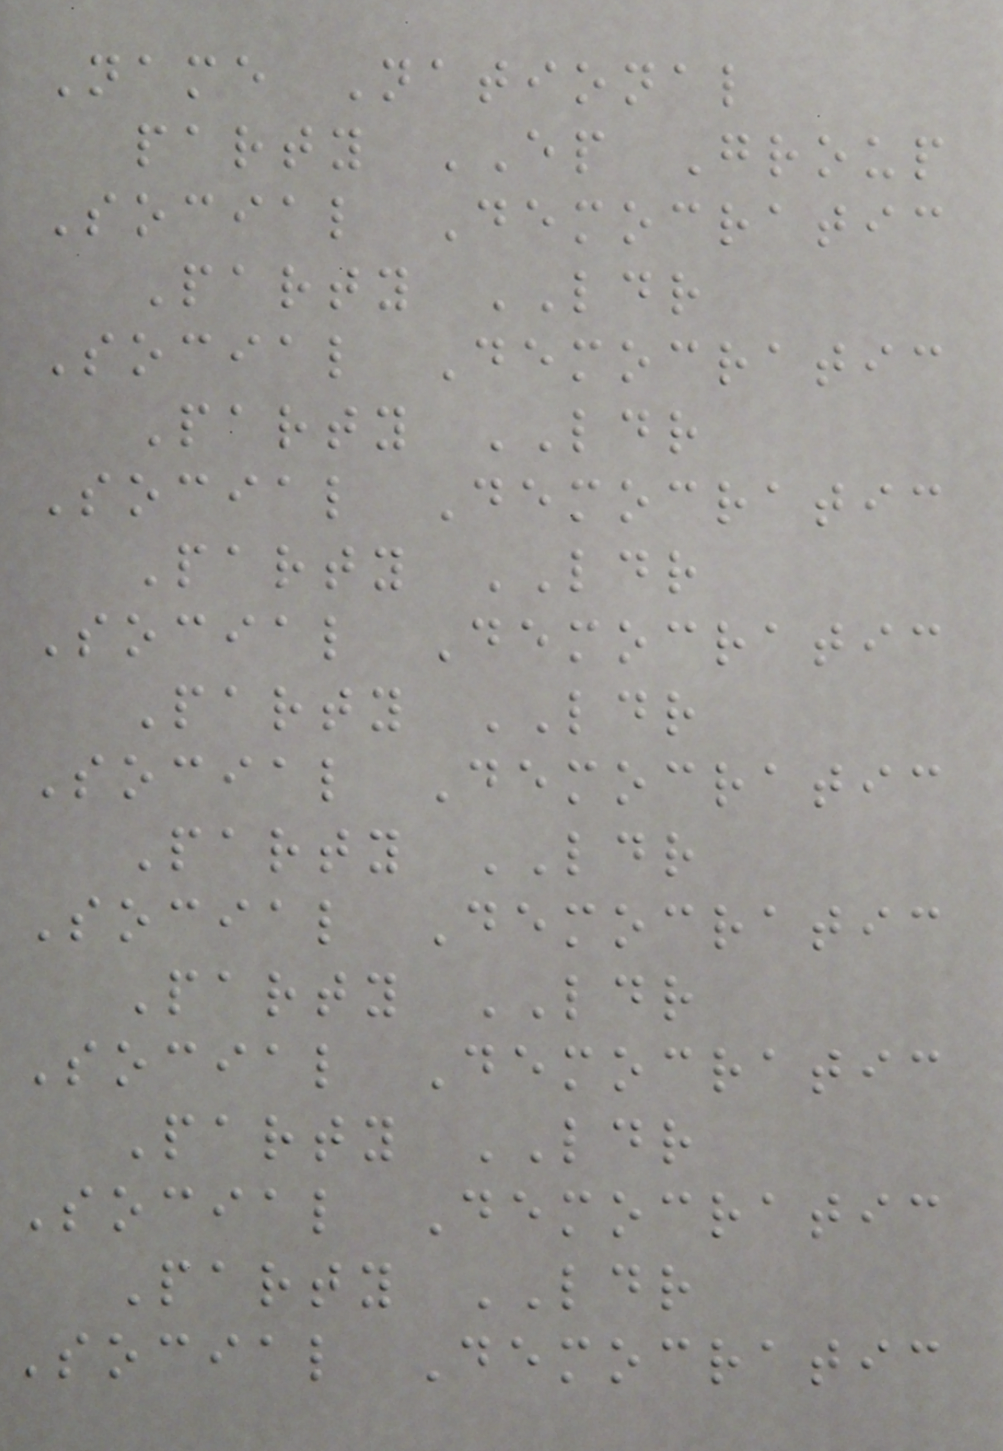Name National
party EP Group
Social Democratic
Party LDR
Social Democratic
Party LDR
Social Democratic
Party LDR
Social Democratic
Party LDR
Social Democratic
Party LDR
Social Democratic
Party LDR
Social Democratic
Party LDR
Social Democratic
Party LDR
Social Democratic
